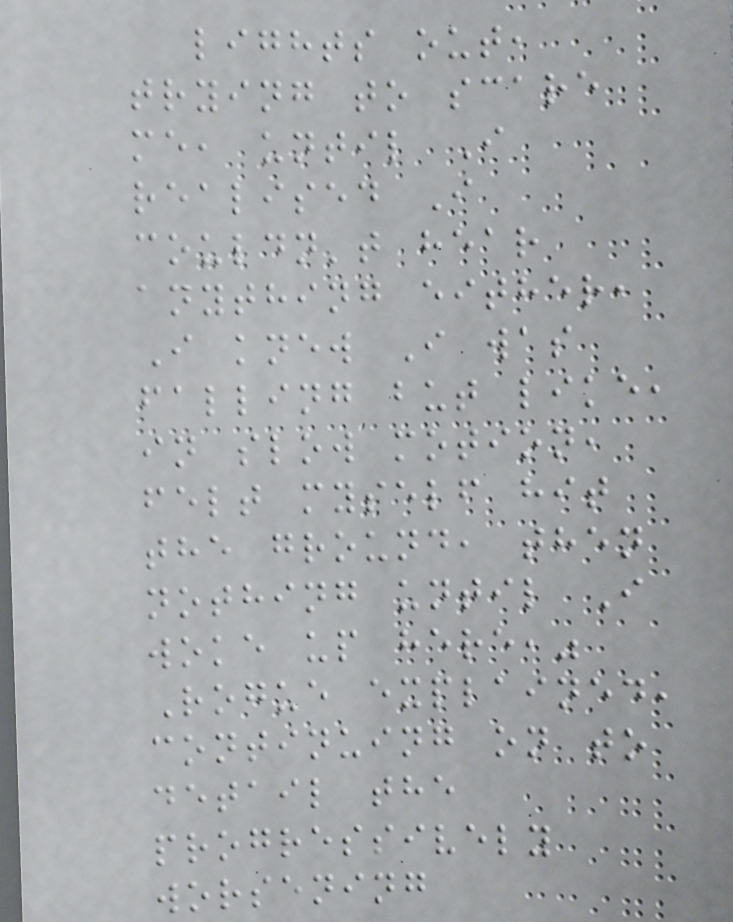lights out,
trying to scare
me, until I
realised I
couldn't hear
anything either,
I knew I was
falling but like,
in slow motion,
felt myself hit
the ground, then
nothing until I
woke up here,"
Rogue explained,
continuing on to
detail the
progressively
worsening
